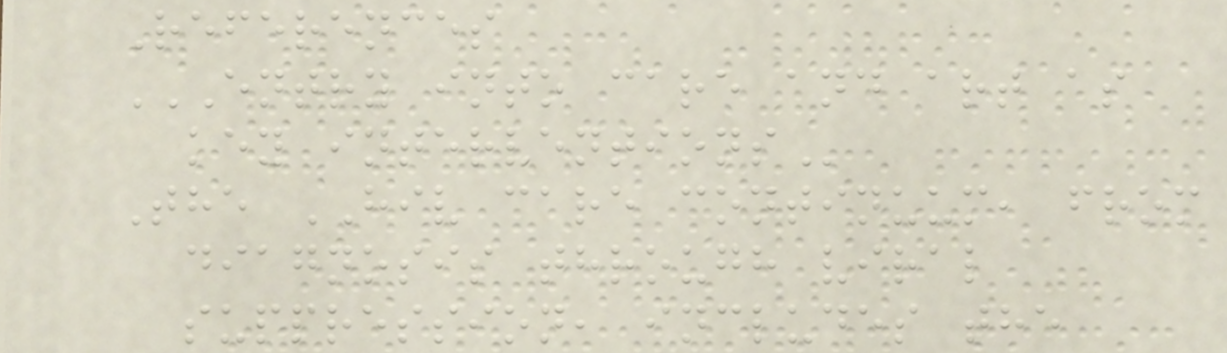References
ENTRY INTO CARE AND ART AS
KEY INTERVENTIONS
The HIV care continuum, from
diagnosis through viral
suppression, includes the
